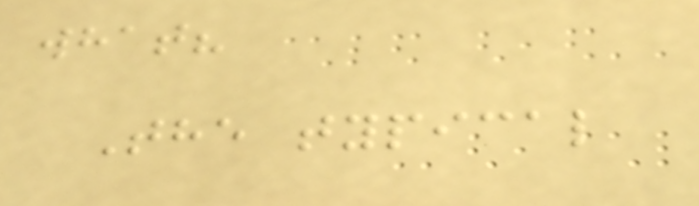what?
The typical
